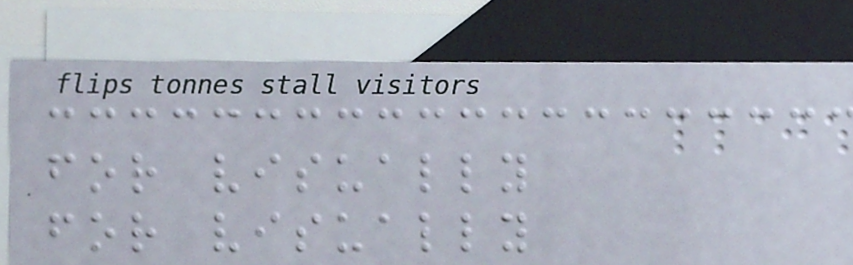for visually
for visually
